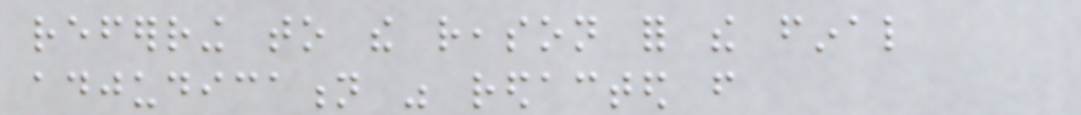referring to the reason for the final
adjudication was redacted from
